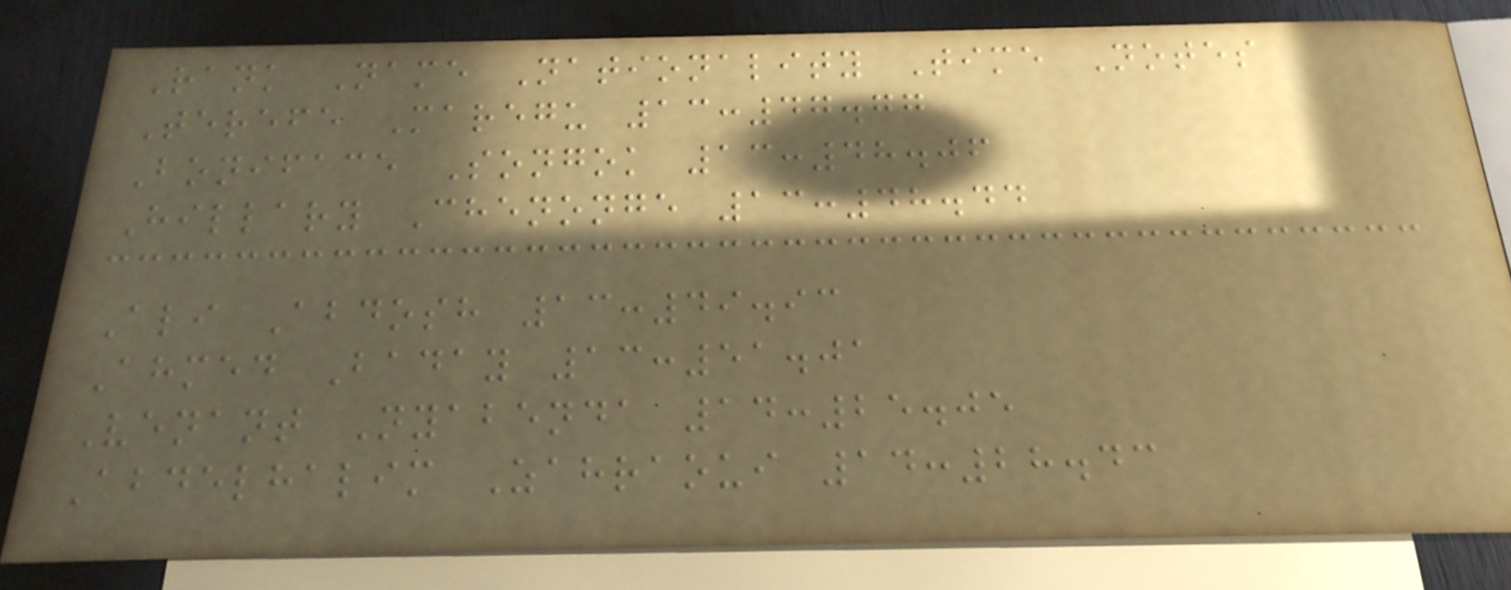Rank Name Nationality Time Notes
Terefe Maregu 13:47.77
Boniface Songok 13:48.06
Hillary Chenonge 13:48.44
Ali Abdosh 13:49.93
Ahmed Baday 13:51.01
Venant Nyabenda 14:25.05
Abdelhalim Zahraoui 14:28.43
